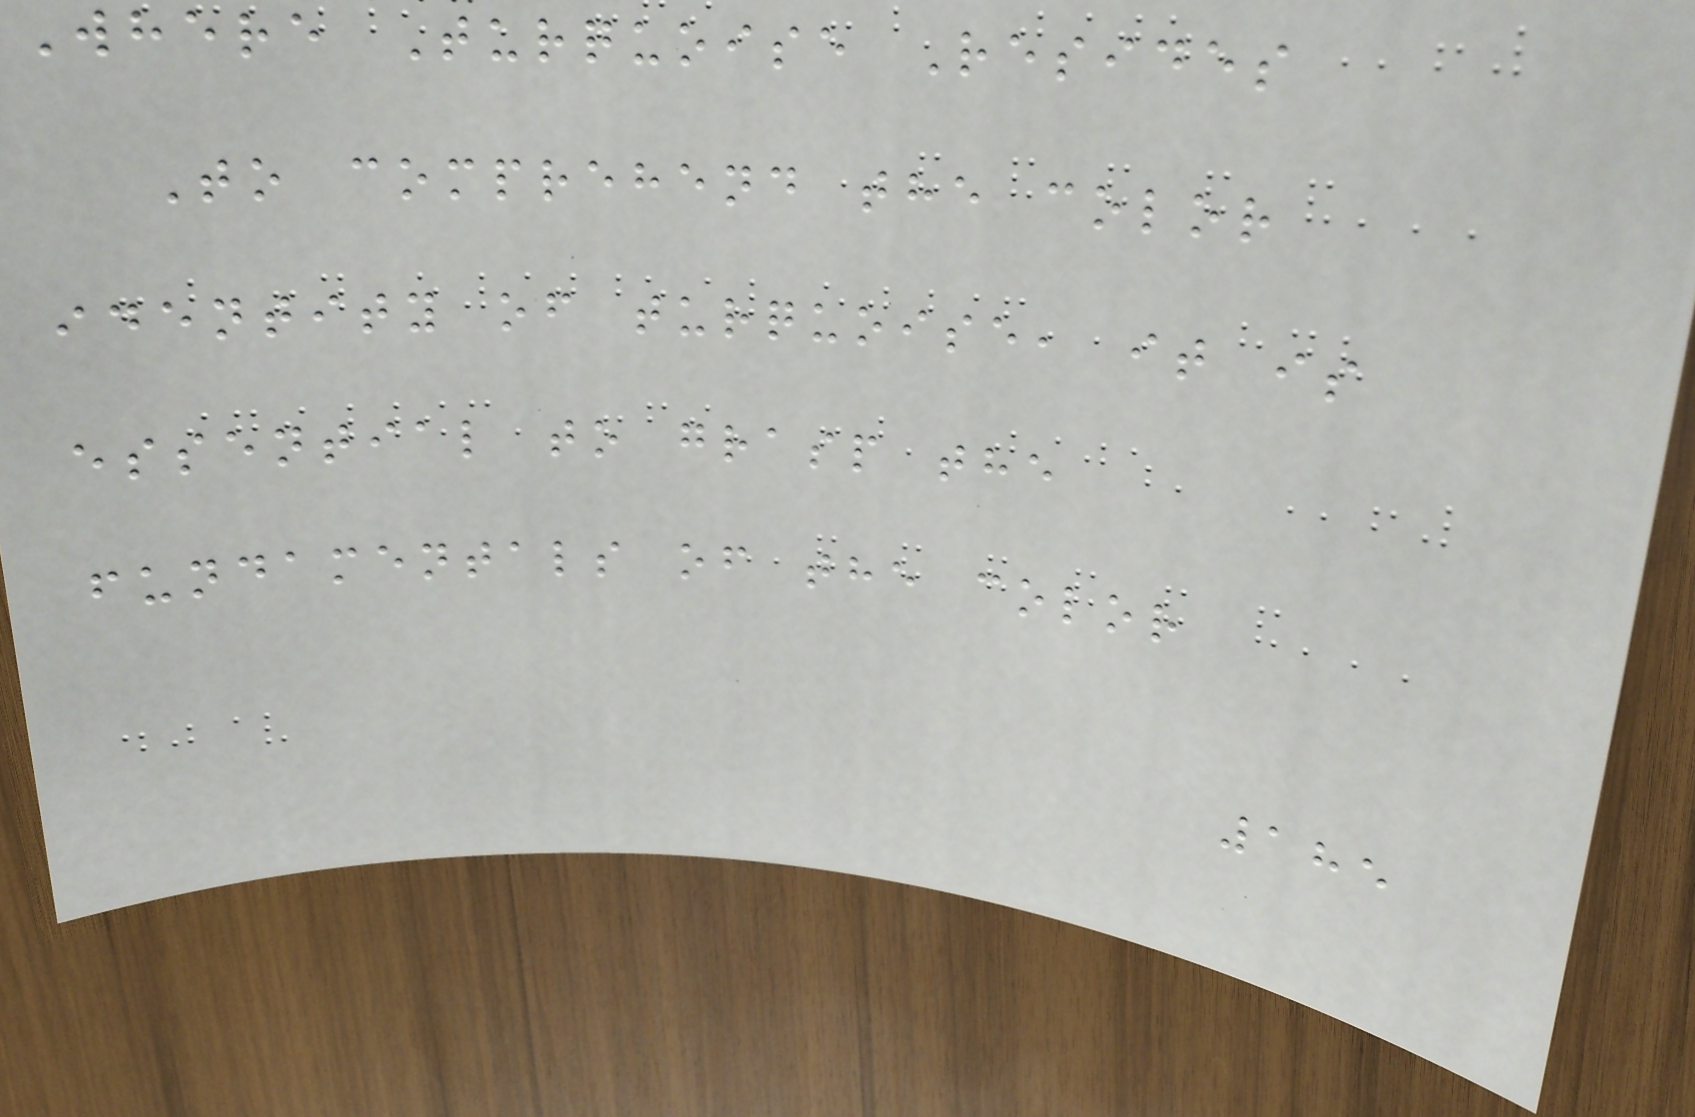Where Turquoise Resides
To comprehend the color
identity of turquoise, it is
essential to grasp the
fundamentals of the color
185
